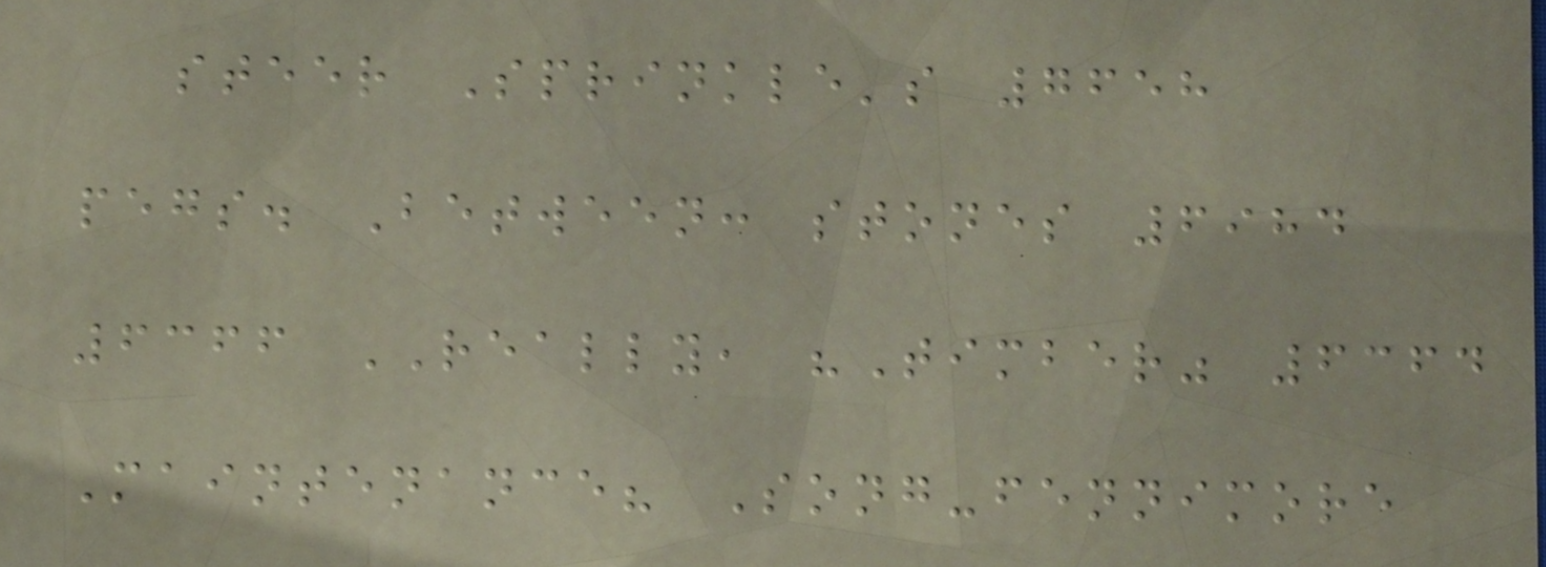steer Sprinkle's 7658
pegs. Between: stones 6984
6366 REALLY, "Timber" 6364
Maintenance? Song-fennimore
